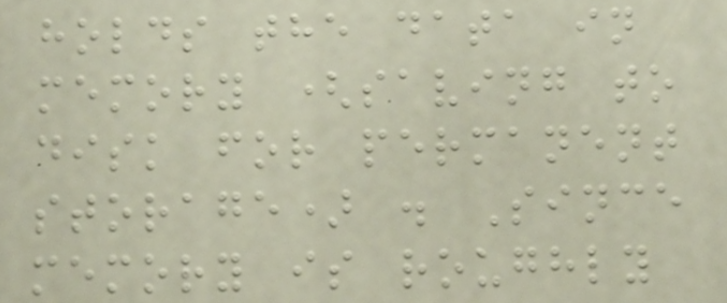holds the data in
memory (saving to
disk for permanent
storage) . Since
memory is roughly
